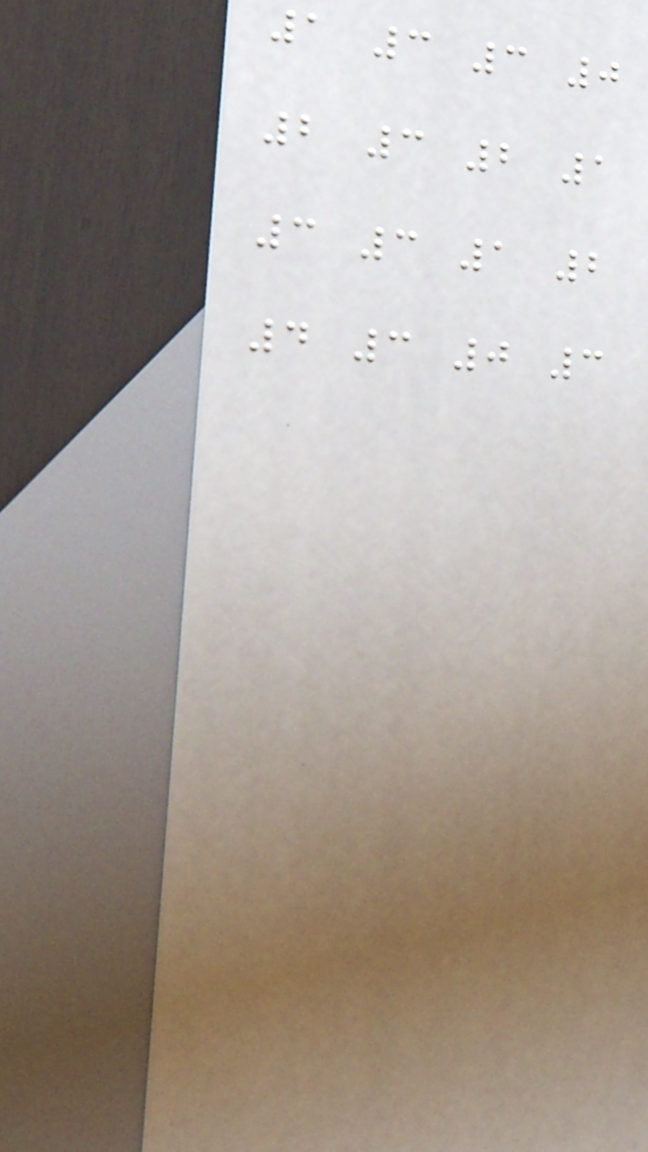1 3 3 0
2 3 2 1
3 3 1 2
4 3 0 3
